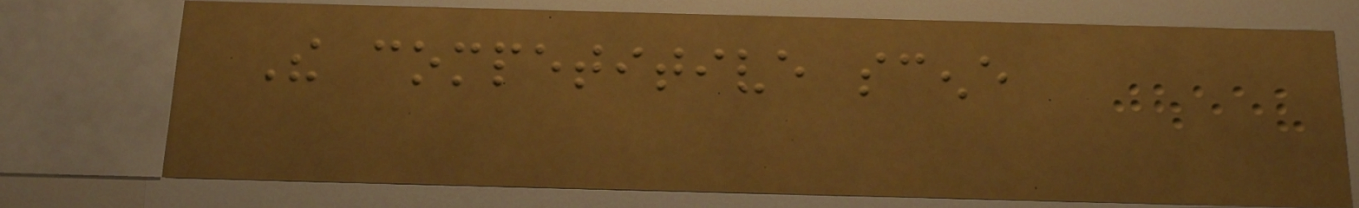The competitive scene
